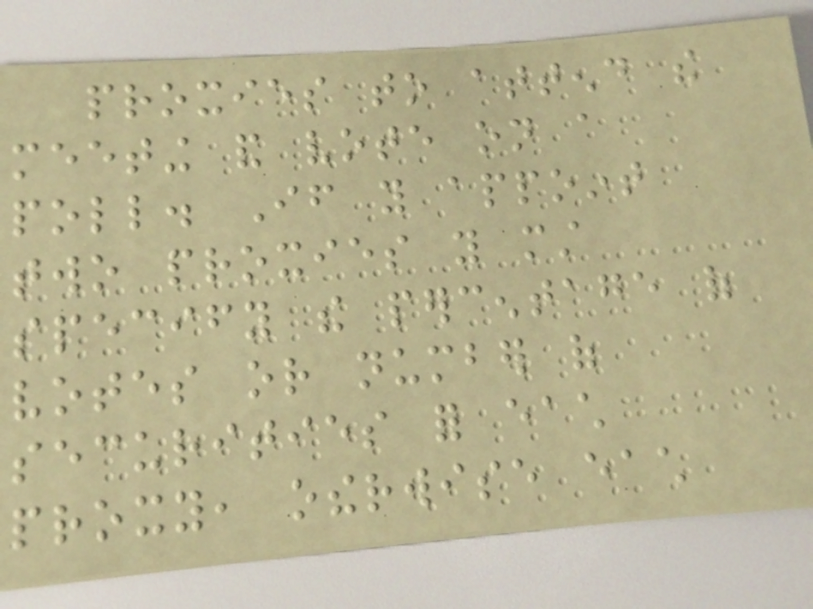proxies to attend the
meeting and vote on a
poll. If you appoint
two proxies you must
specify the percentage of
votes or number of
securities for each
proxy, otherwise each
